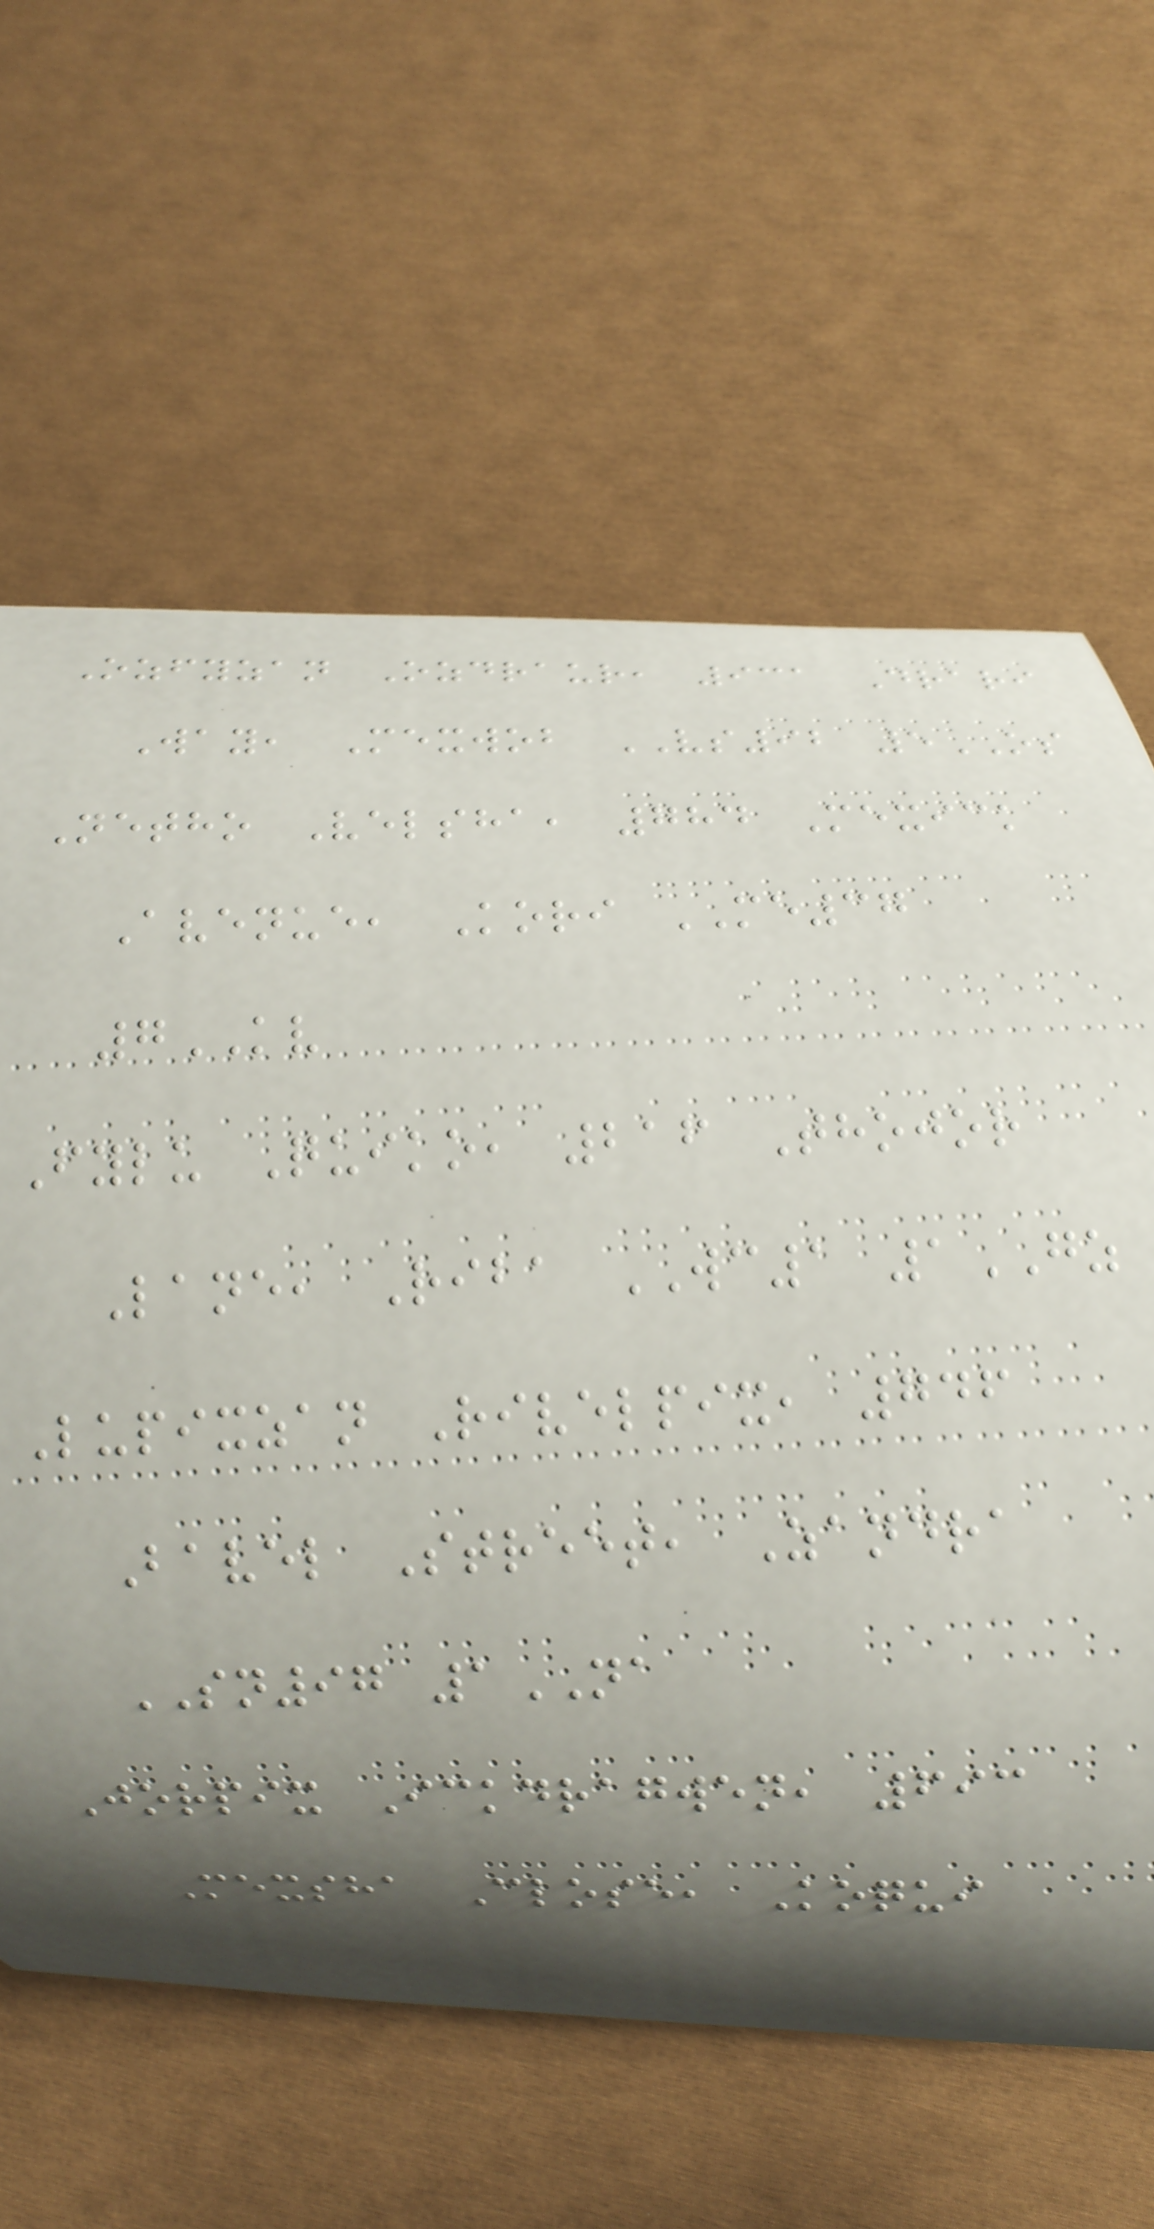Ozfyzan Ozdraur, 931 Drari
Way, Mexwob VS92 5OS
Netho Velsha, 784 Mexick
Avenue, Kori ME37
7KV
Fylu Quiko, 216 Thojor
Lane, Riba WC1 1GZ
Lupixzan Rivelpix, 746
Bavel Street, Zandra
SN97 1NA
Jorpix Ickdragwen, 693
Mexsha Close, Koqui
